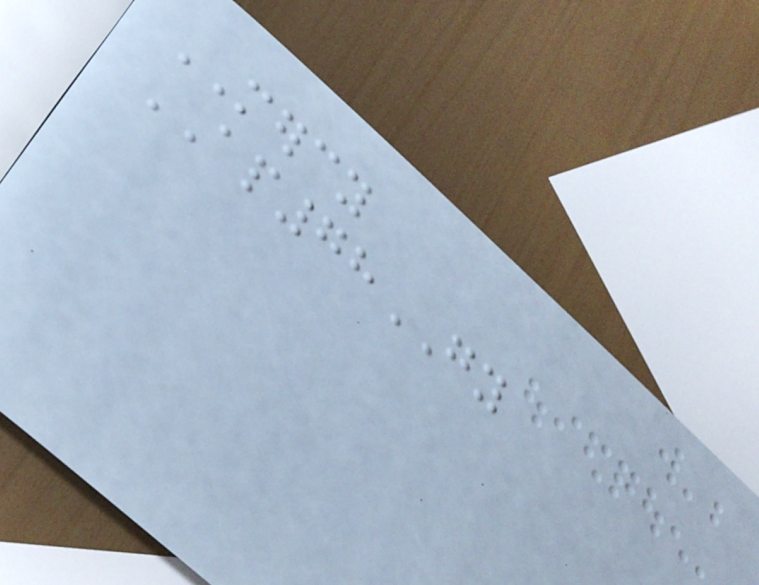MERCY
AP78GY
